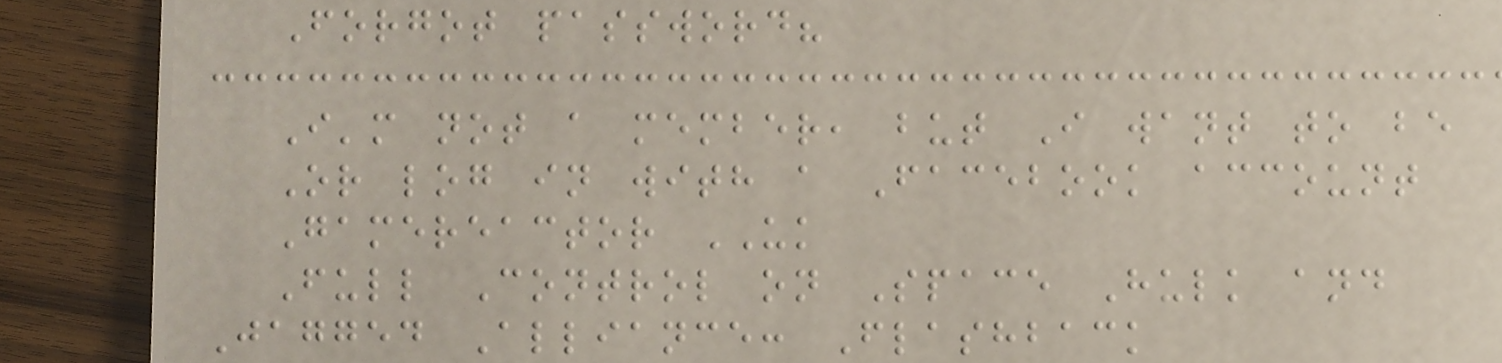Forgot password?
I'm not a member, but I want to be
Or log in with a Facebook account
Gamereactor UK
Full Control on Space Hulk and
Jagged Alliance: Flashback
